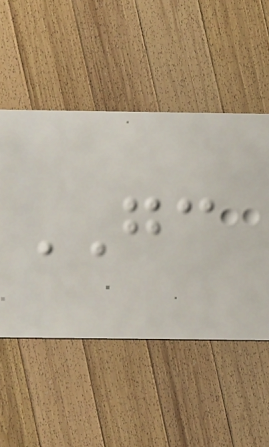GC
